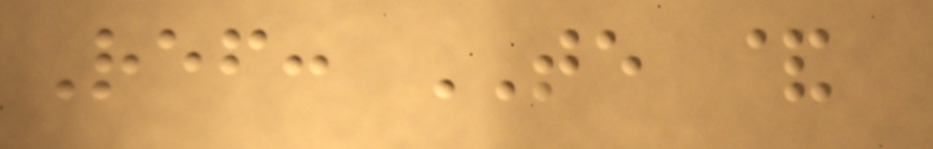Ref: TE &
